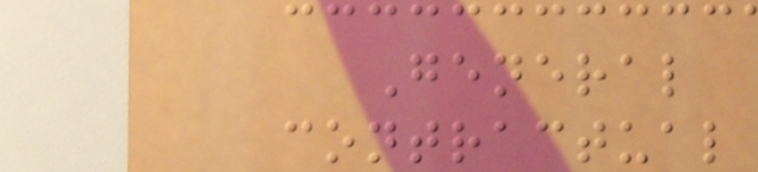General
contractual
